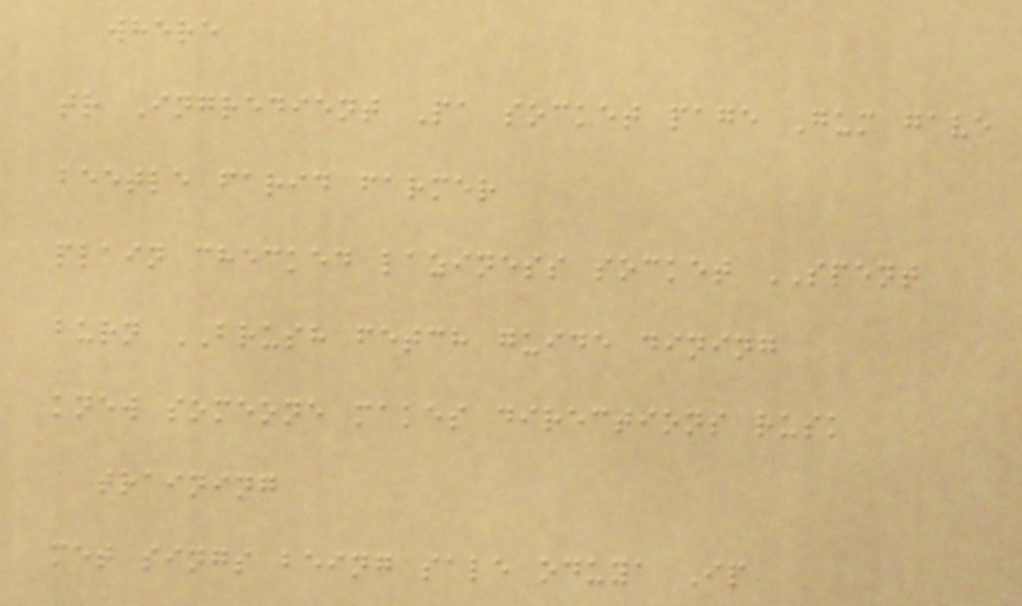where
tr Ingredient Pa socket page Gum gave
beetle farid farmer
plain checked laziness socket SPENT
burn BRUSH fetch guide dining
knew someone makes directions rusk
training
met sings being sale oduya Ip
